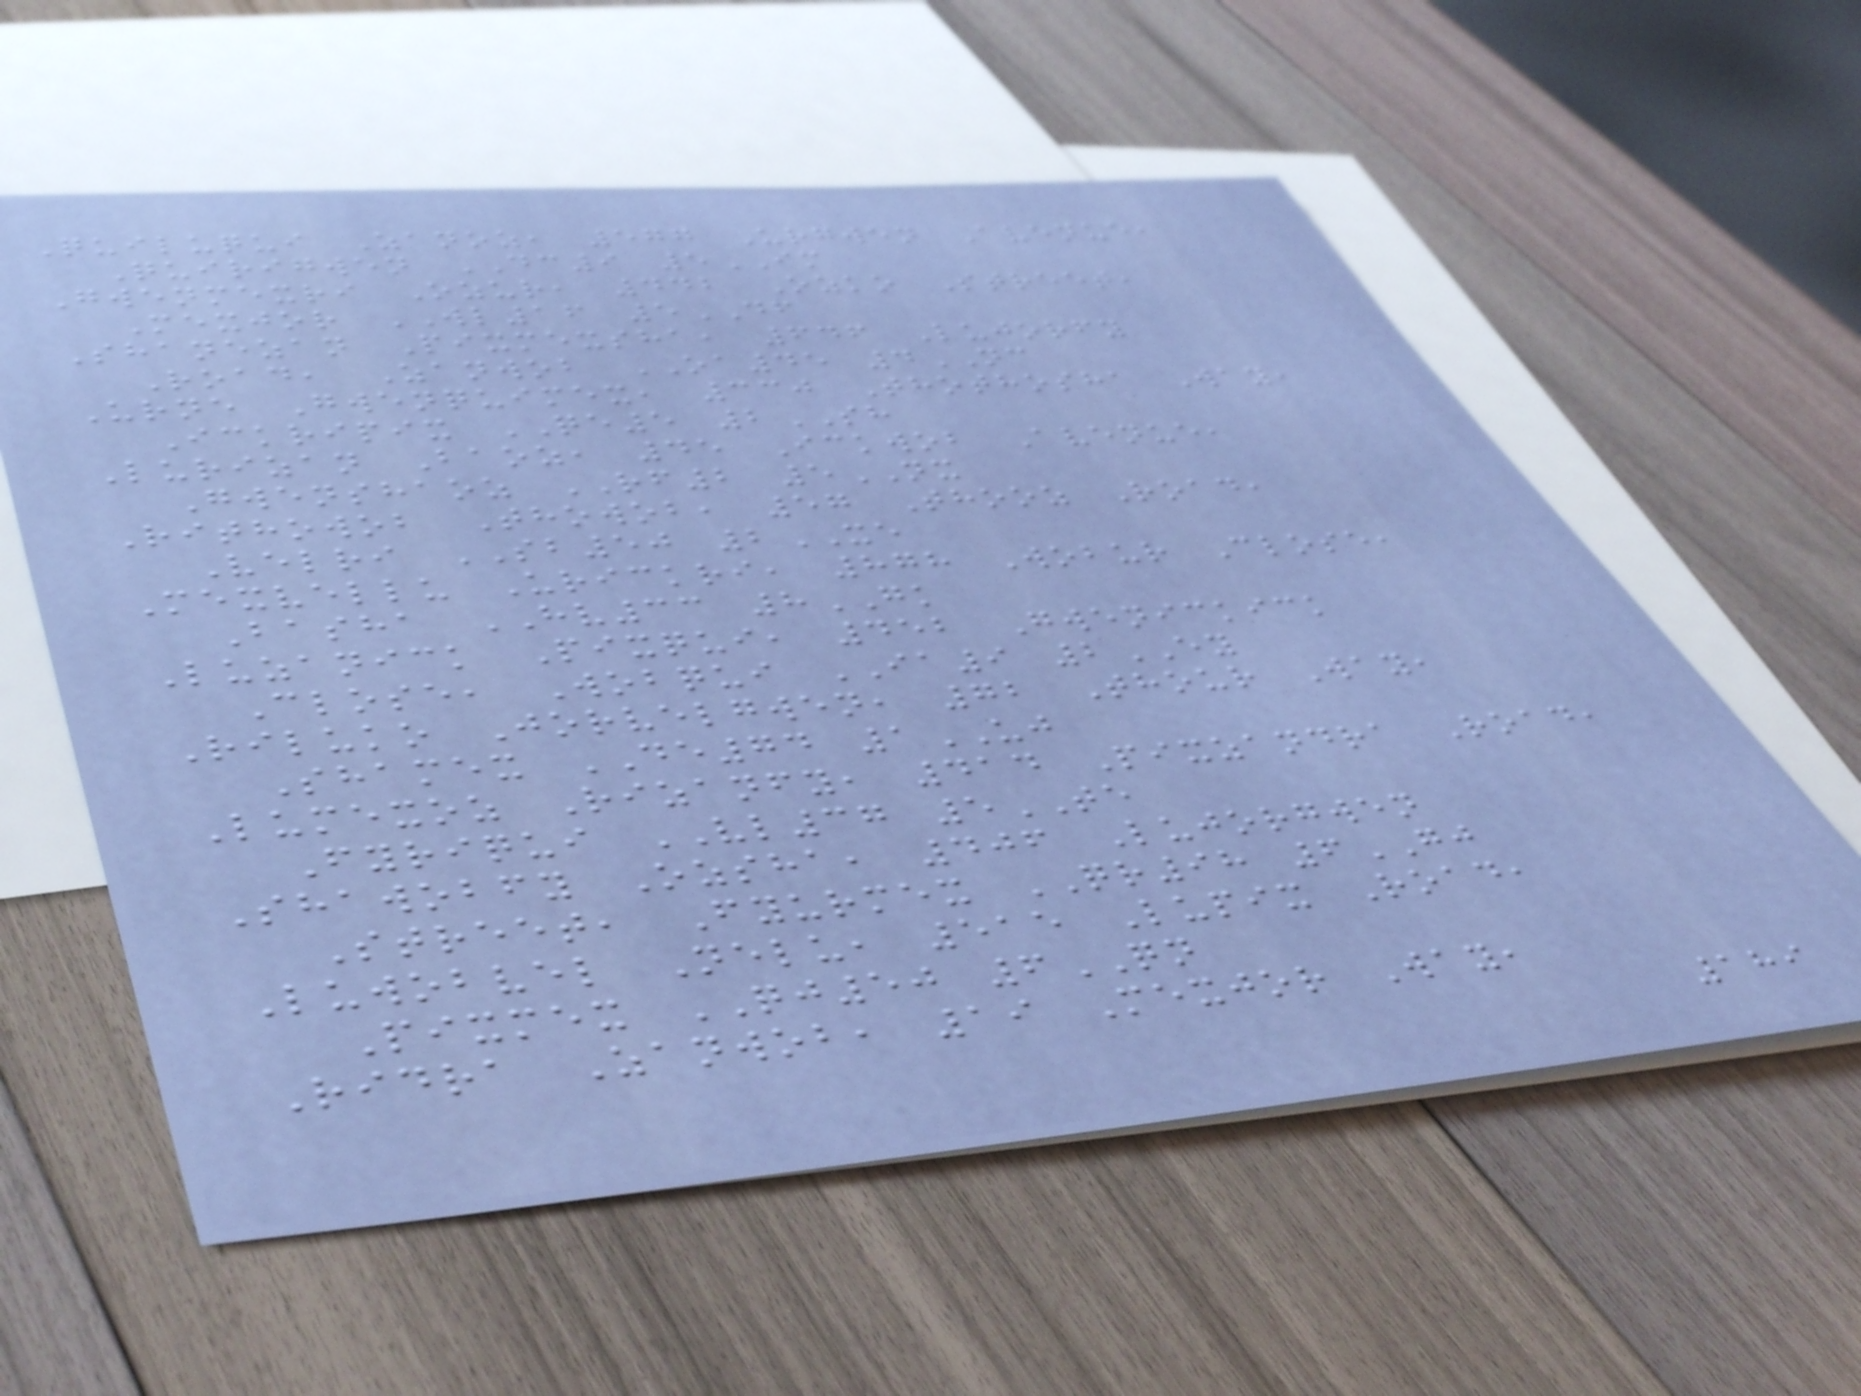Quiluqui Zanoz, 577 Urgwen Avenue,
Quirigwen DC9 5IM
Gwenmexri Ozur, 442 Ozko Street,
Mexjor WL16 5DF
Shanezan Pixmexsha, 646 Lujorfy
Road, Zanwob OA45 4NC
Urne Gwenquimex, 330 Thothosha Way,
Ickripix QE5 2SH
Lurizan Baoz, 45 Ickwob Avenue,
Gwenshaoz RF2 5NX
Rithowob Thowob, 57 Thooz Road,
Velri SB50 2XE
Mexvellu Urickri, 878 Wobur Close,
Basha HV33 8GK
Luzanick Pixqui, 452 Gwenickick
Close, Wobqui IA9 2EY
Riluko Jorvelgwen, 72 Thour Way,
Shamex DE74 1UJ
Lumexoz Rizanfy, 414 Pixzandra Road,
Fyriqui VL37 5TE
Shawobfy Ozsha, 406 Lujorgwen
Street, Fyurmex QR98 6GJ
Luwobvel Nelu, 515 Lupix Road,
Pixmex QJ50 6QN
Ridra Zanwob, 19 Mexjor Way,
189
